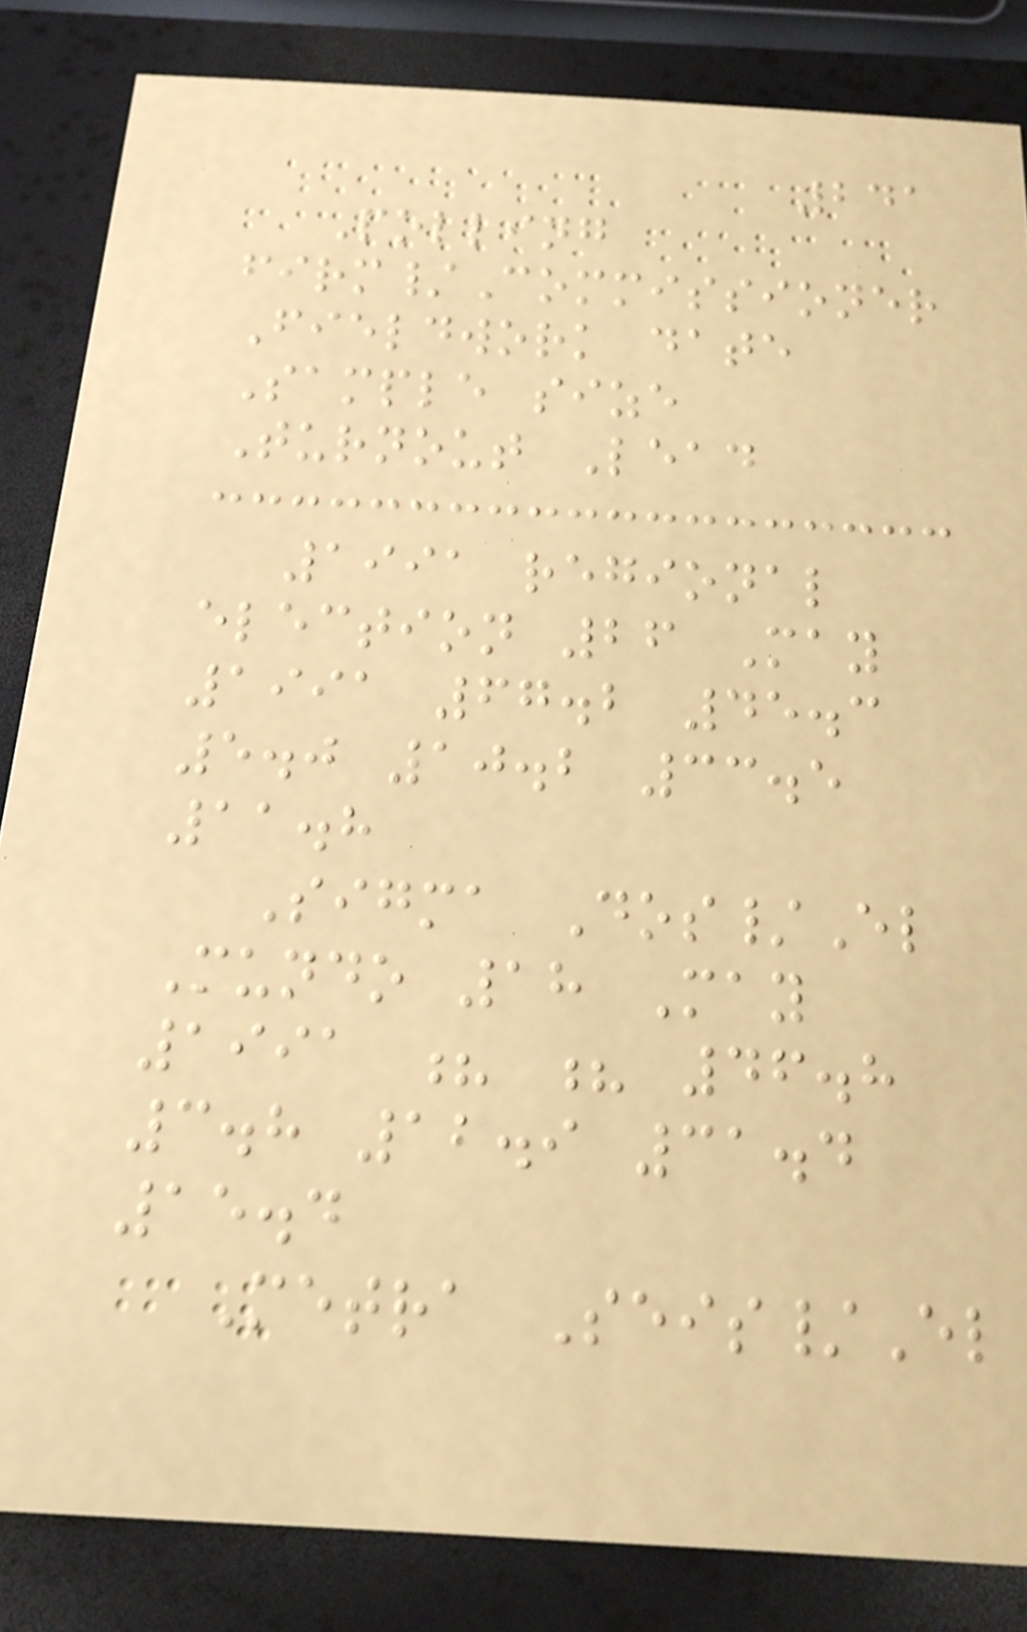241
Polling
firm/Commissioner
Fieldwork date
Sample size
Turnout Lead
1991 regional
election 26 May
1991 67.2 45.3
5.0 10.2 33.5
11.8
Sigma Dos/El
Mundo 18 May
1991 ? ? 46.8
3.8 12.9 31.4
15.4
Metra Seis/El
